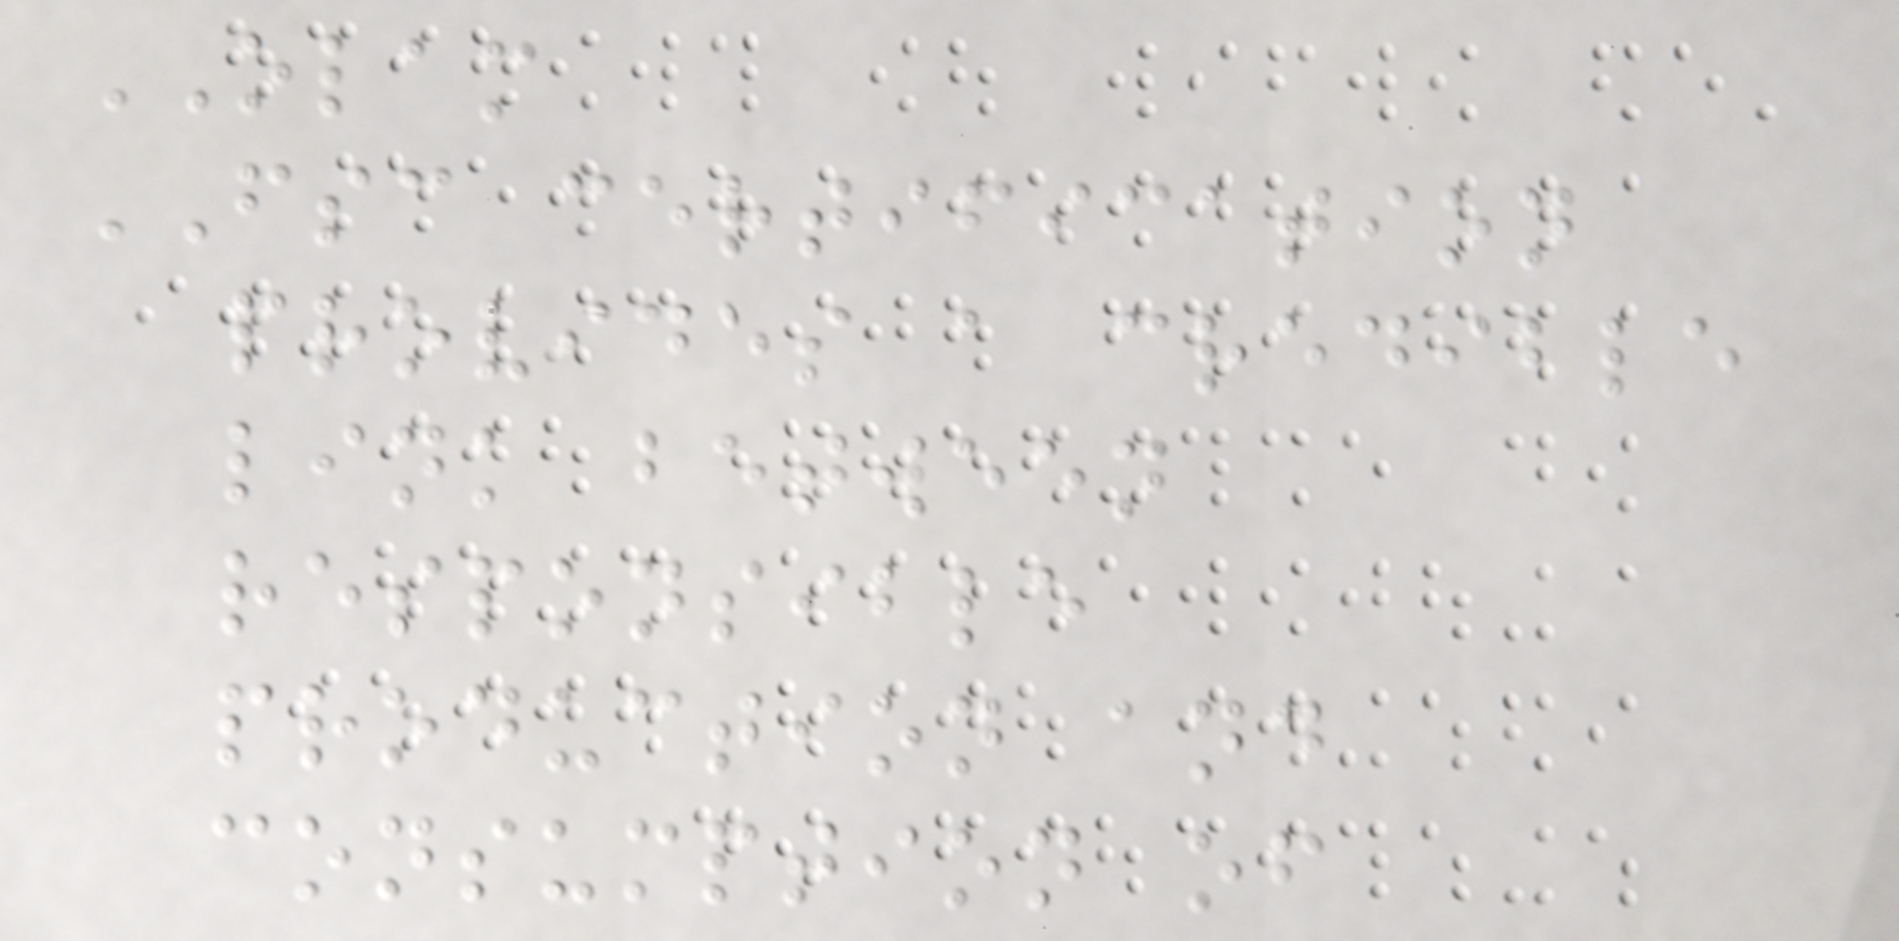OLAM
FSC certification
provides a credible
link between
responsible
production and
consumption of
